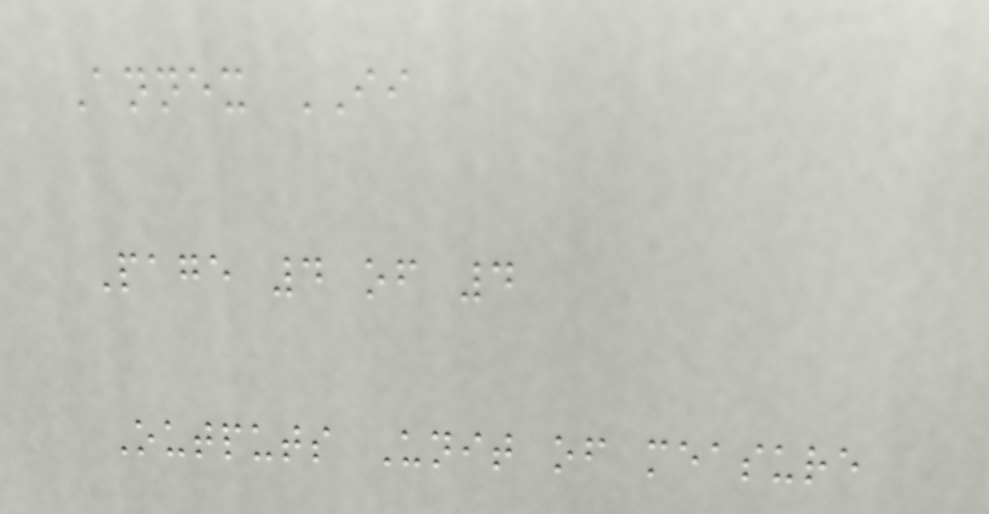Annex II
Page 4 of 4
Outputs Unit of measure
